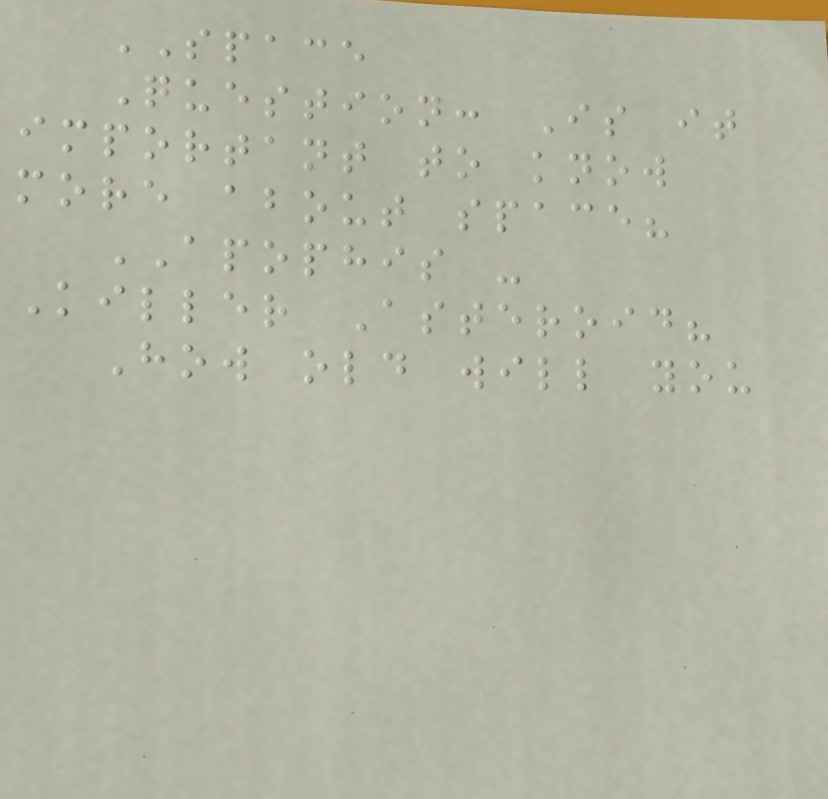SPACE
Question: Is it
important to know
more about space?
APOPHIS -
Killer Asteroid?
How old will you
